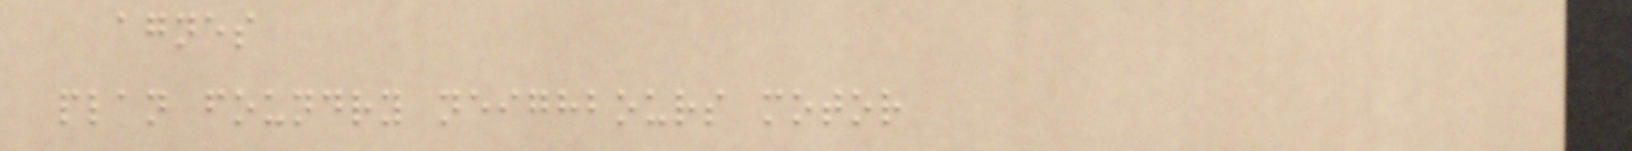agnes
plan foundry neighbours motor
